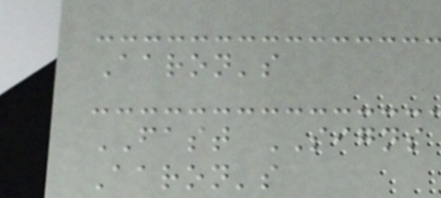Aaron's
FAST SIGNS
Aaron's
